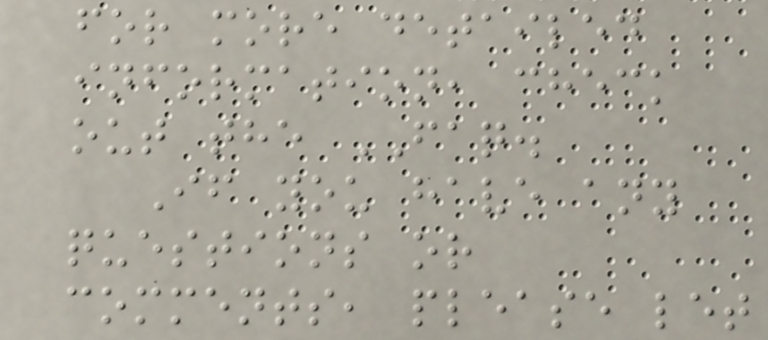for more detailed
information, check
out the FAQ.
If you have any
questions or
comments, please let
